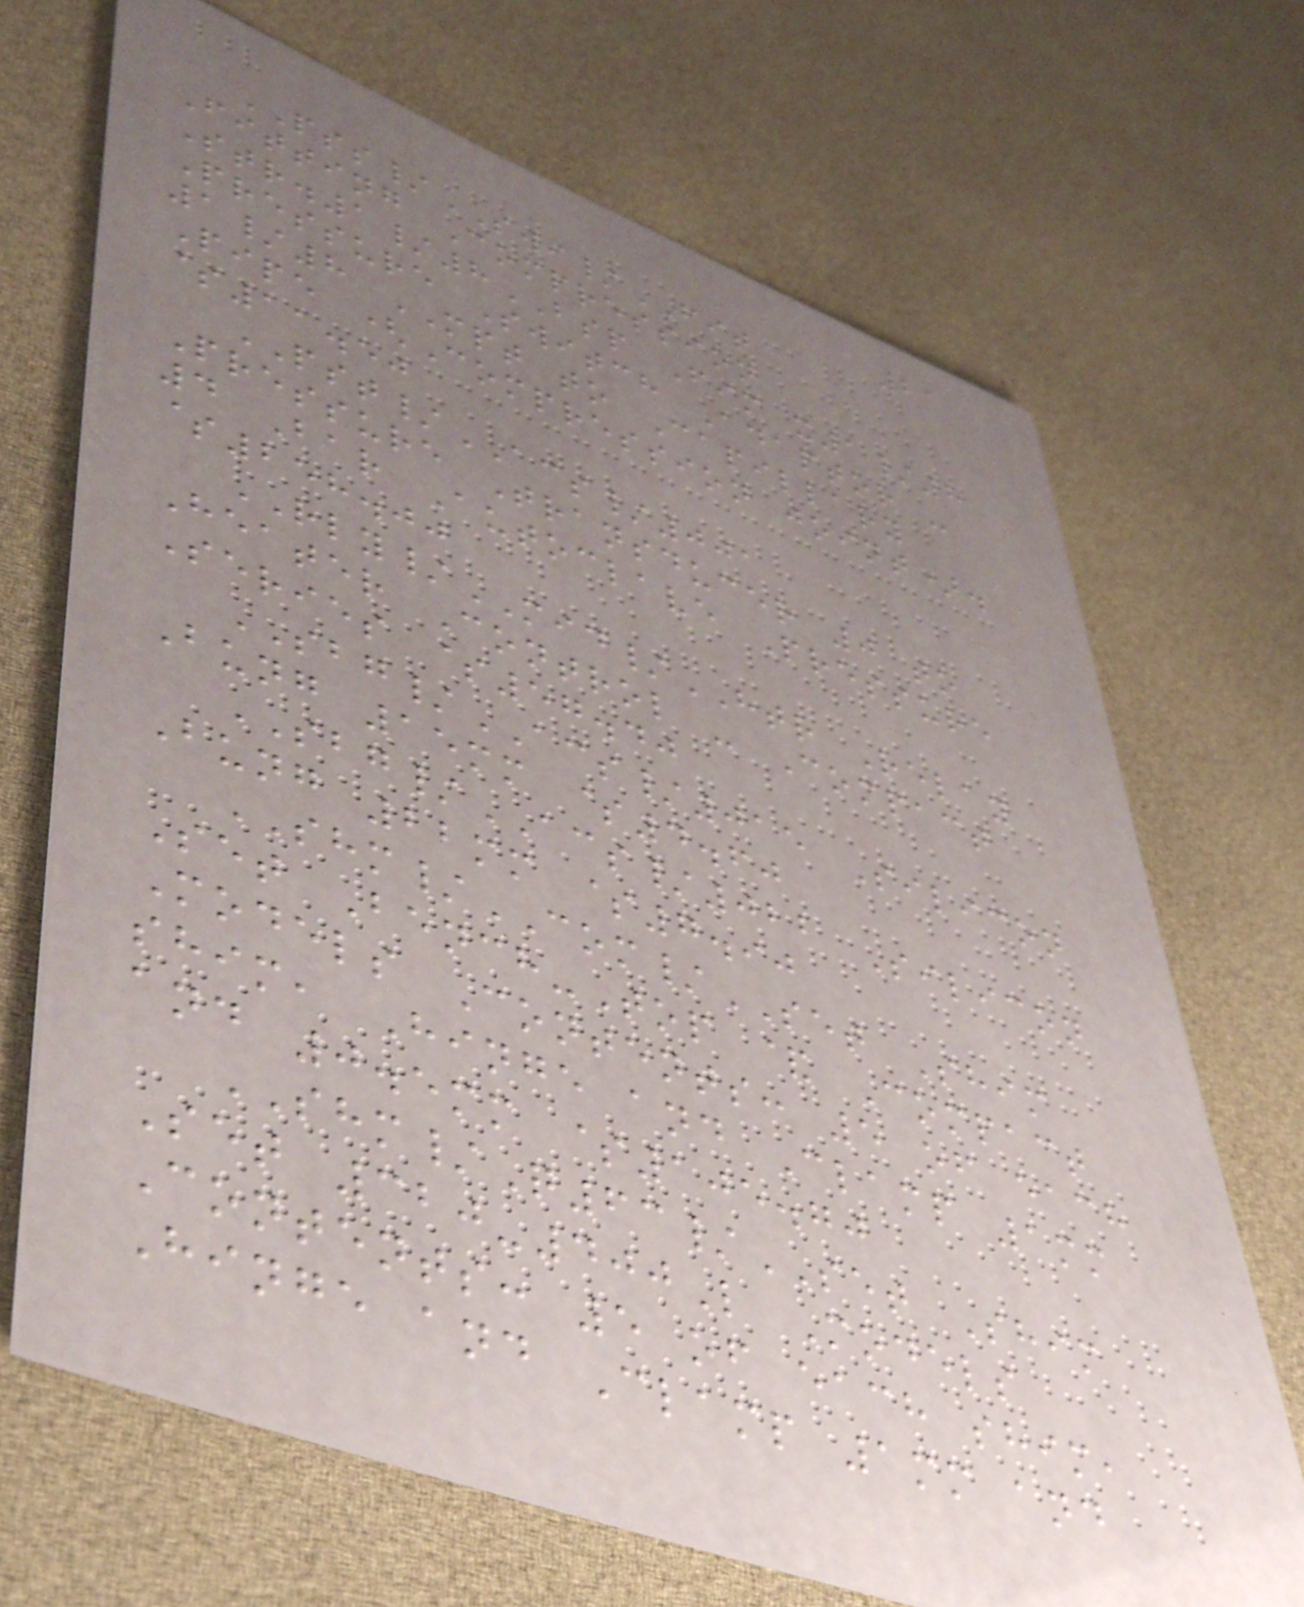21
PSS/SWI/FIT
Fitting Compression
Str.1/8BSP Fim x1/8
Pressure Switch Adaptor -
1/8 MPT to Capillary
Pipe (Compression joint).
$11.50
PST/ACS/001
Pressure Transducer 0 to
4 Bar Autoclave Pressure
$258.00
RLY/MID/HTR Relay
Heater Control - Compact
Series $57.40
SBG/ACS/015 Silicon
Bung 15mm $4.60
SBG/ACS/022 Silicon
Bung 22mm $7.90
SHM/COM/SET Shim
Set Bench-Top & Compact
Models Contents: 5 of each
shim, Hinge and Clamp 1mm
and 0.5mm $105.70
SHM/Q63/SET Shim
Set 320-400L Models
Contents: 5 of each shim,
Hinge and Clamp 1mm and
